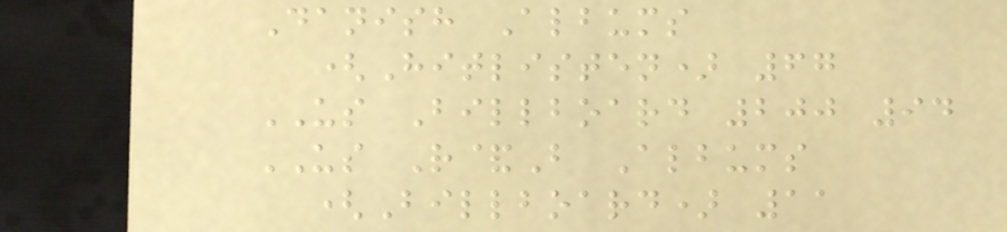Danish Albums
(Hitlisten) 67
US Billboard 200 94
US R&B Albums
(Billboard) 11
